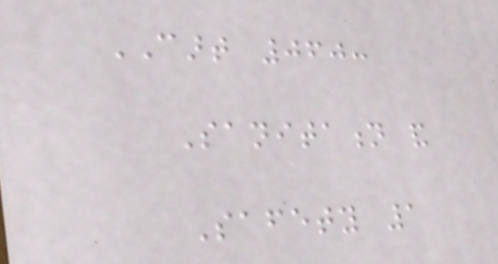CART 060:
Sanitation and
Safety 1
